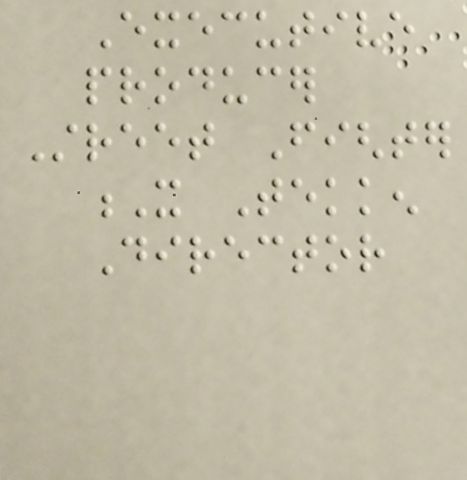Executive
producer
Street Fighter
X Tekken
Director
